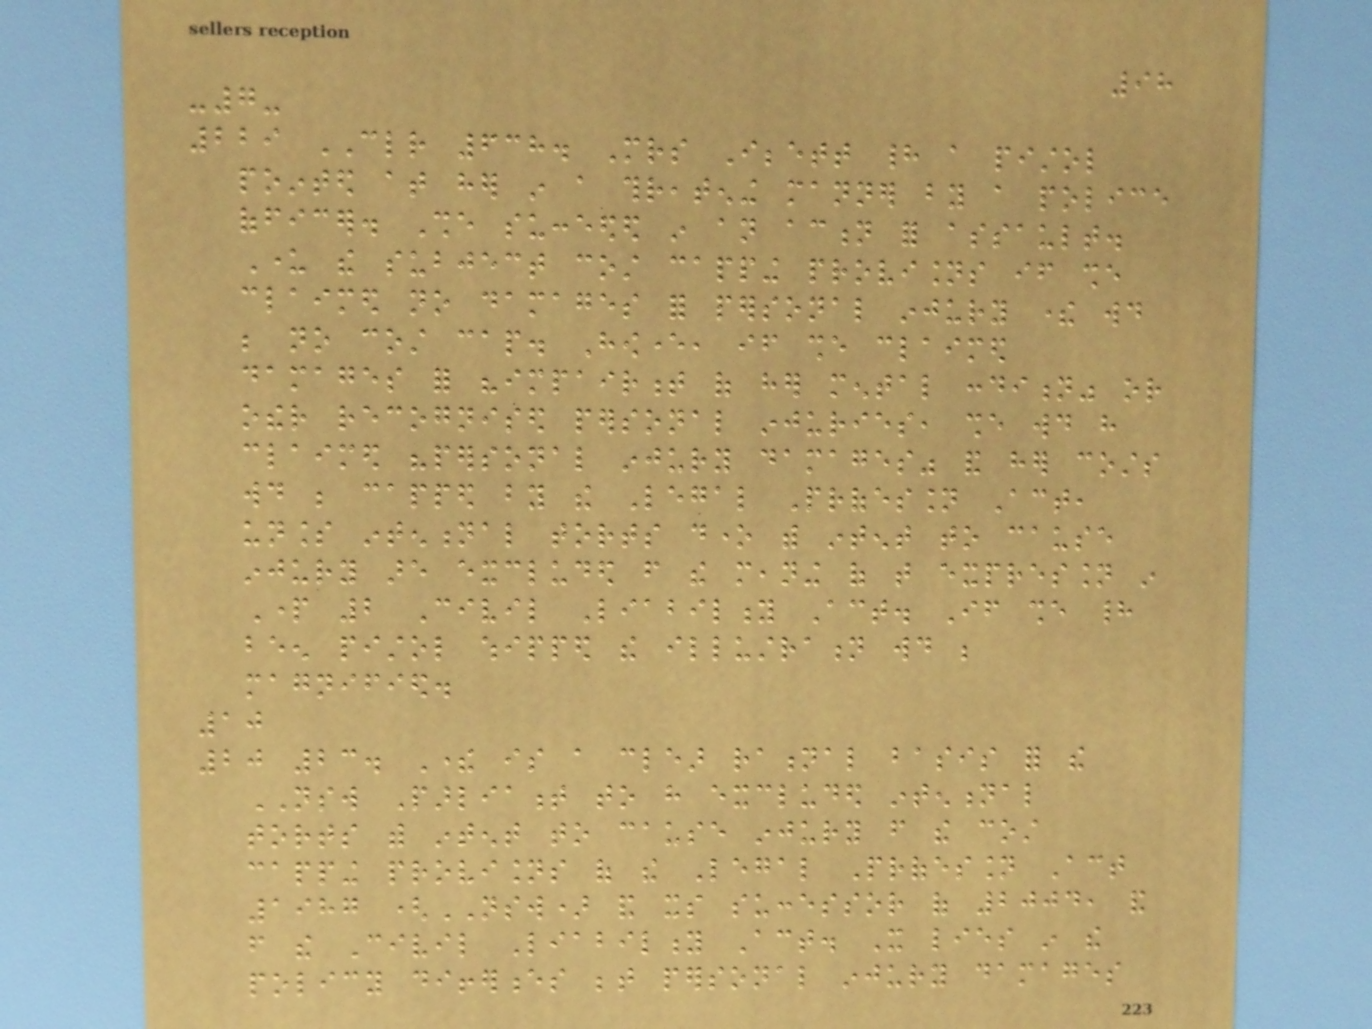98
-7-
229 CLR 638. Mrs Ibbett had a pistol
pointed at her in a threatening manner by a police
officer. She succeeded in an action for assault.
Under the subject cost capping provisions if she
claimed no damages for personal injury there would
be no cost cap. However, if she claimed
damages for "impairment of her mental condition" or
other recognised personal injuries, she would have
claimed "personal injury damages" and her costs
would be capped by the Legal Profession Act,
unless intentional torts done with intent to cause
injury are excluded from the meaning of that expression in
Part 2 Civil Liability Act. If she had
been pistol whipped the illustration would be
magnified.
10
20 23. There is a clear rational basis for the
NSW Parliament to have excluded intentional
torts with intent to cause injury from the cost
capping provisions of the Legal Profession Act
1987 (NSW) and its successor of 2004, and
from the Civil Liability Act. It lies in the
policy differences between personal injury damages
